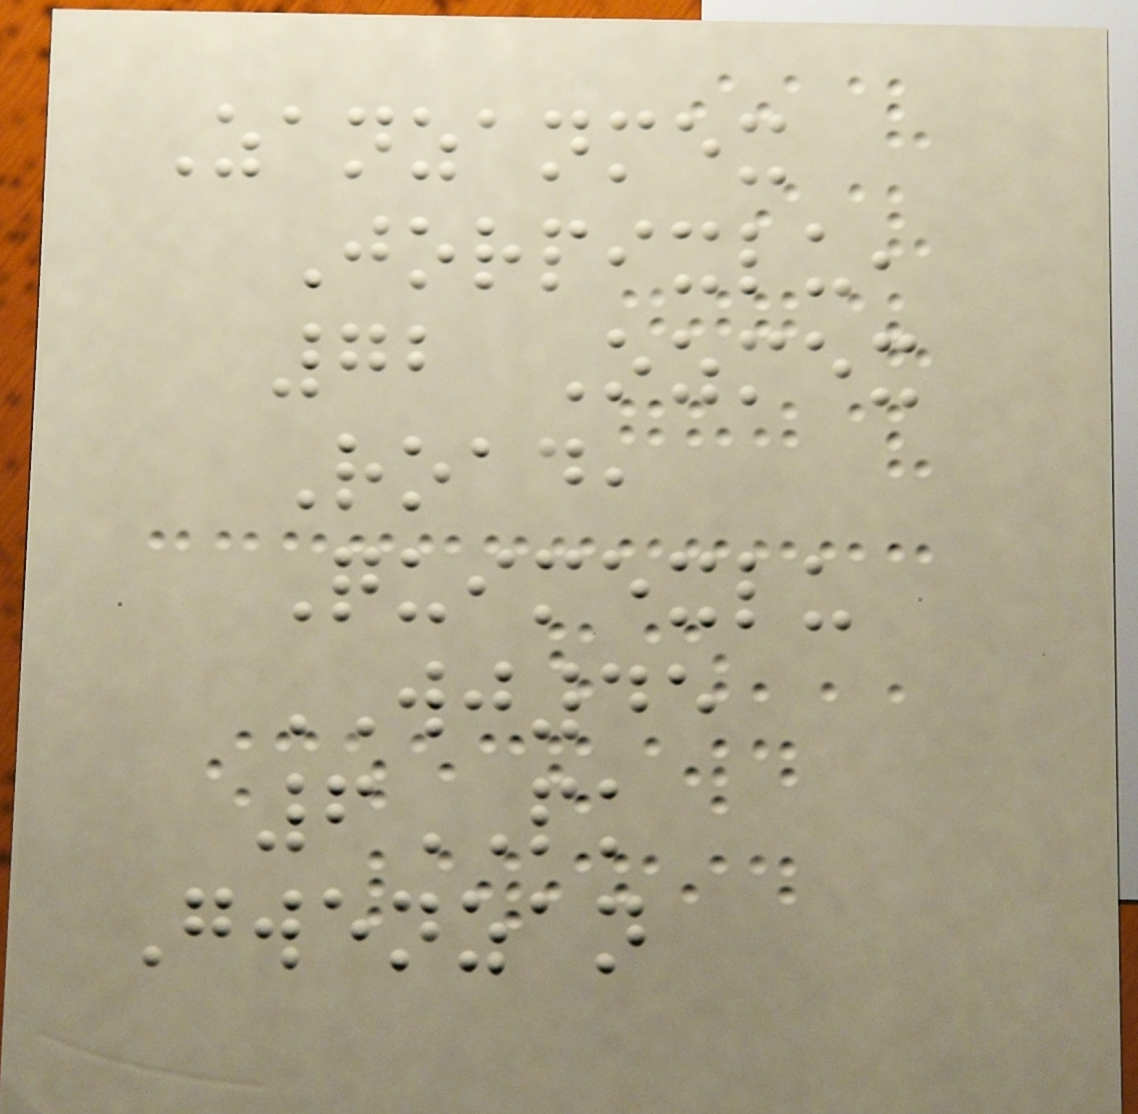Zanzanmex
Jorpixlu,
72 Ozmex
Road,
Quimexlu
WJ45
6PK
Gwenzan
